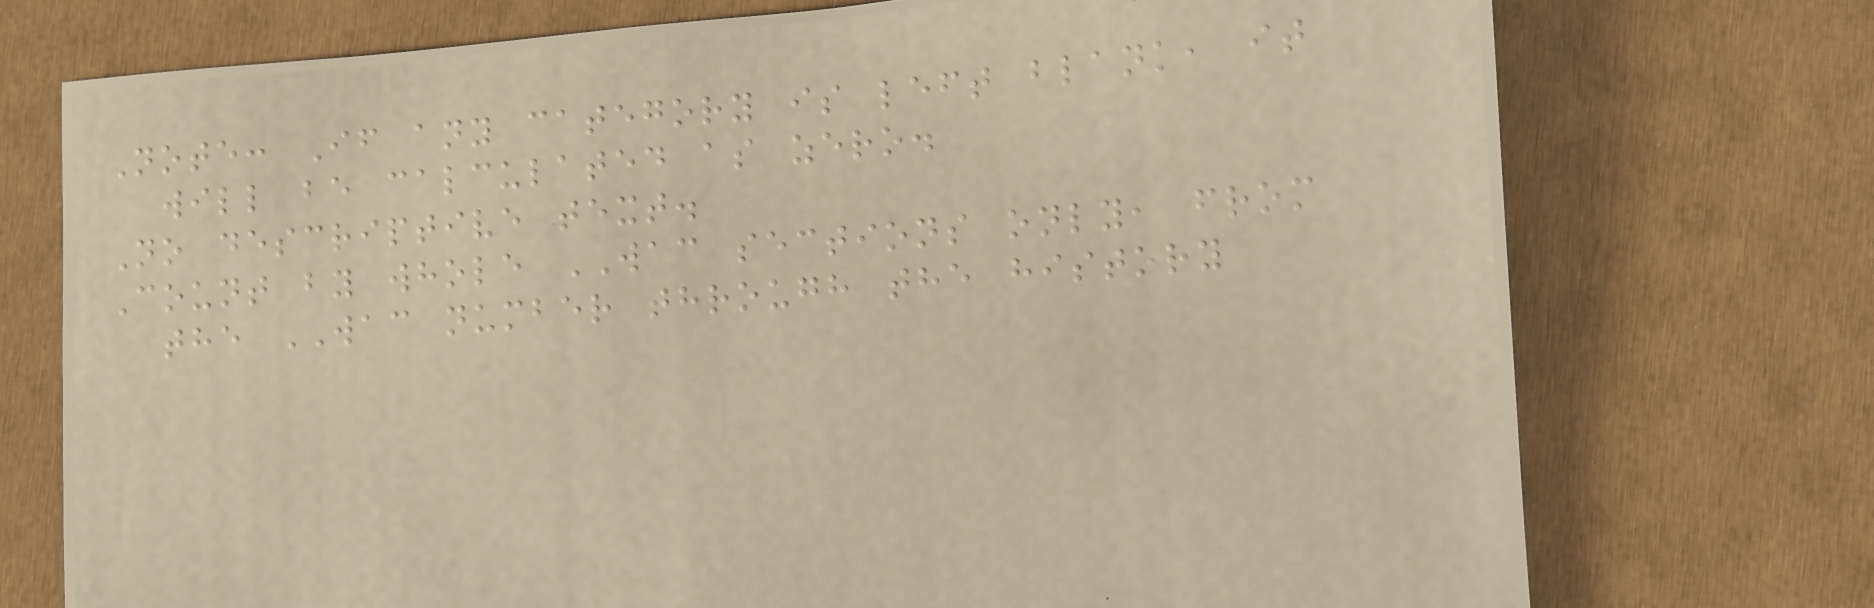Note: If any category is left blank, it
will be calculated as zero.
No descriptive text.
Count by whole WAC sections only, from
the WAC number through the history
